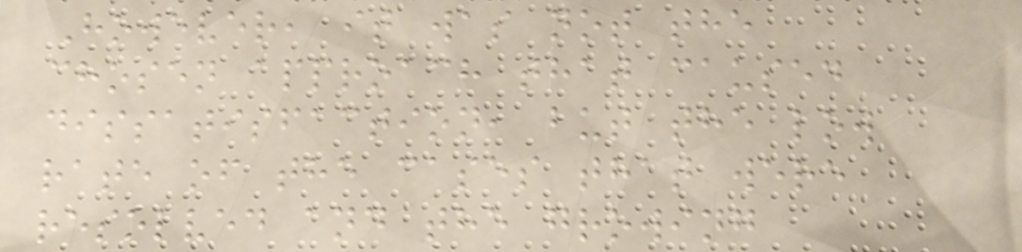However, it was not the
chosen approach that caused
dissatisfaction, but the low
rate of the cases that were
resolved and the growing
